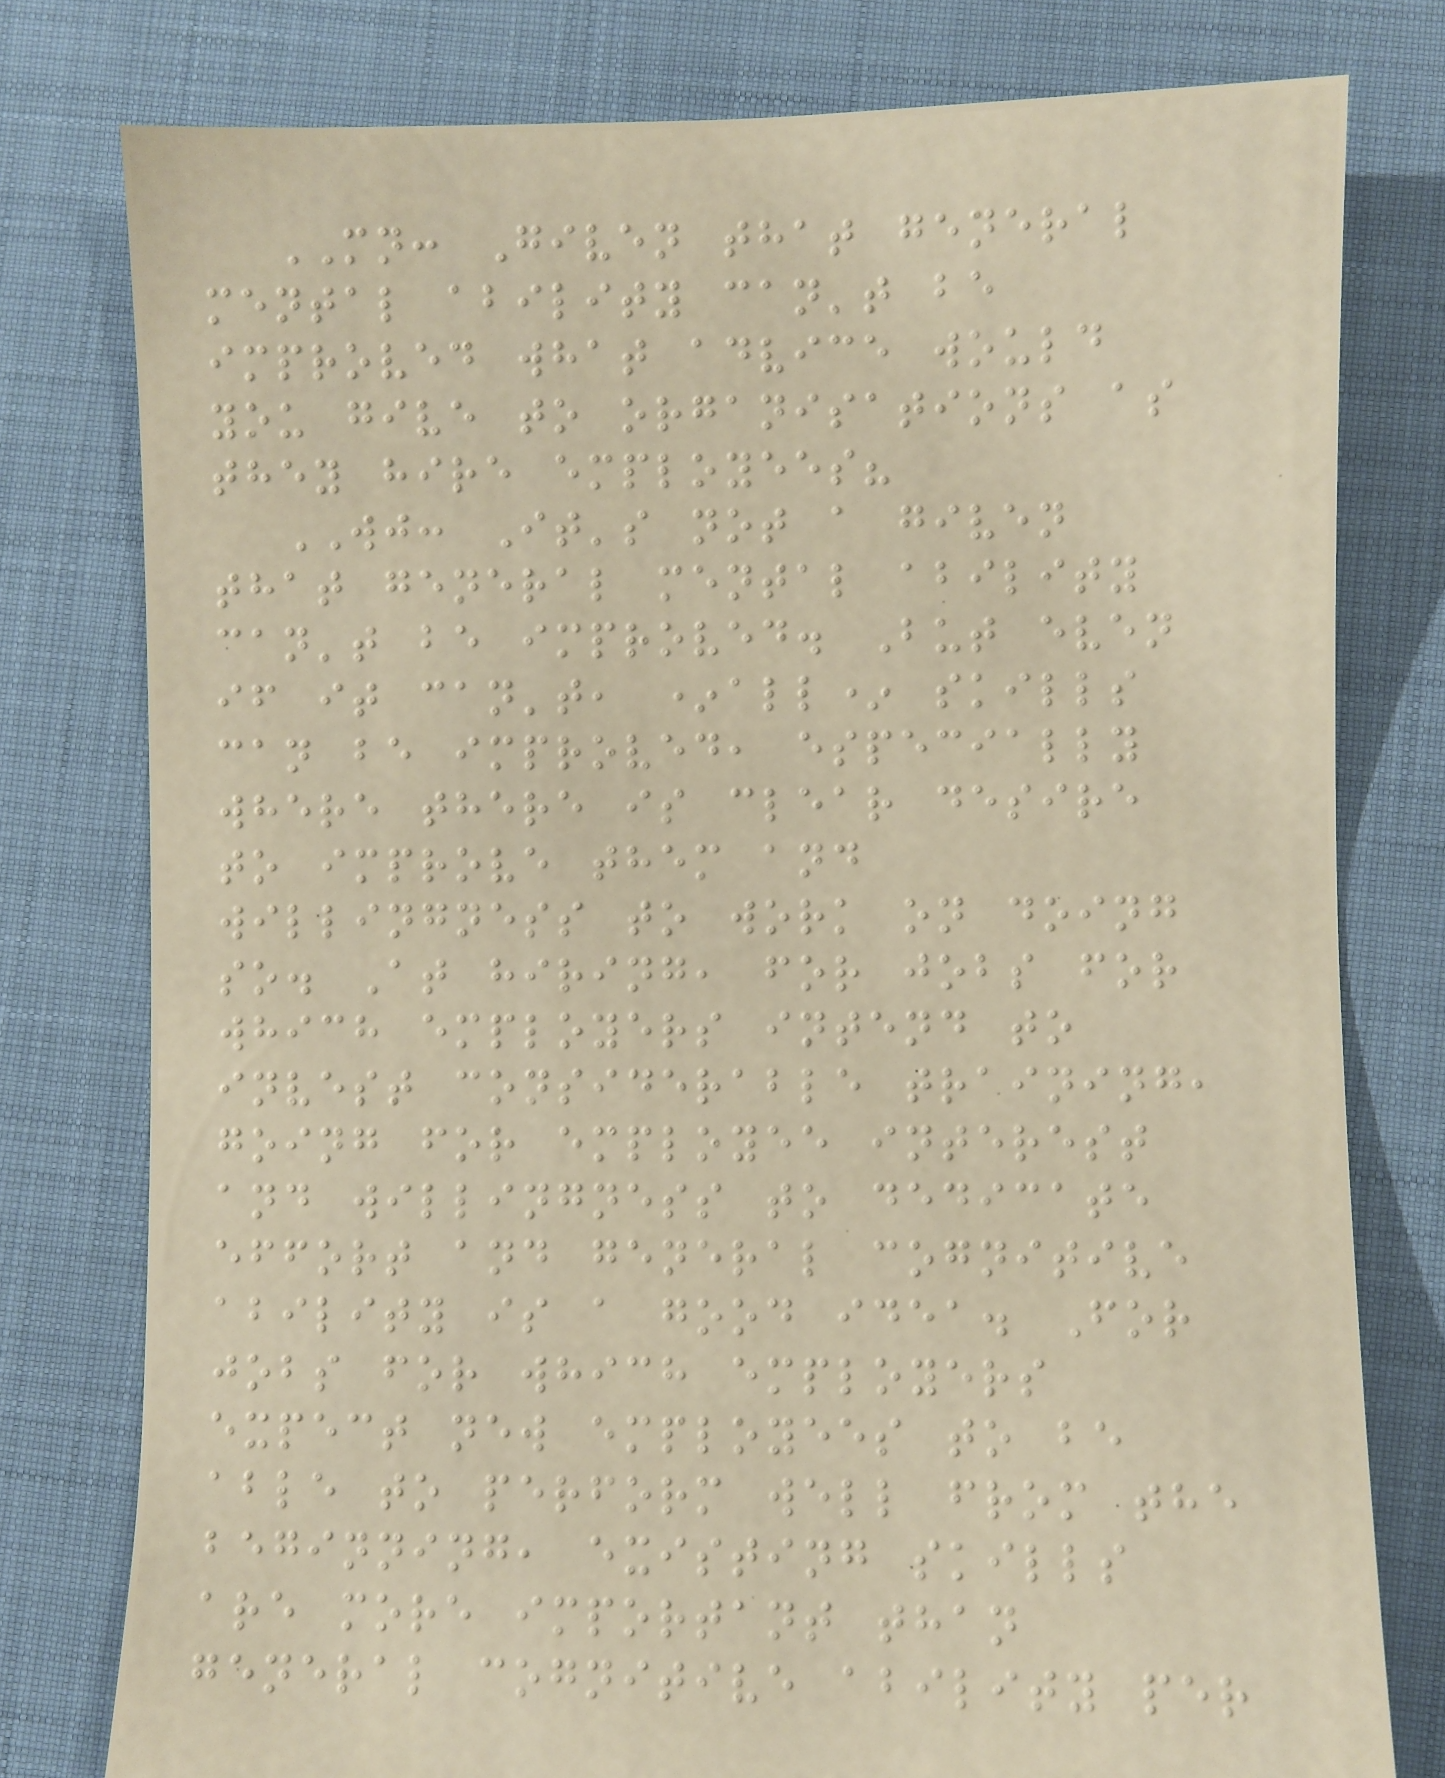MN: Given that general
mental ability can't be
improved what advice would
you give to organisations as
they hire employees?
WJ: It's not a given
that general mental ability
can't be improved. But even
if it can't, *all* skills
can be improved, especially
where there is clear desire
to improve them and
willingness to work on doing
so. At hiring, for jobs for
which employers intend to
invest considerable training,
going for employee interest
and willingness to dedicate
effort and general cognitive
ability is a good idea. For
jobs for which employers
expect new employees to be
able to perform well from the
beginning, existing skills
are more important than
general cognitive ability per
